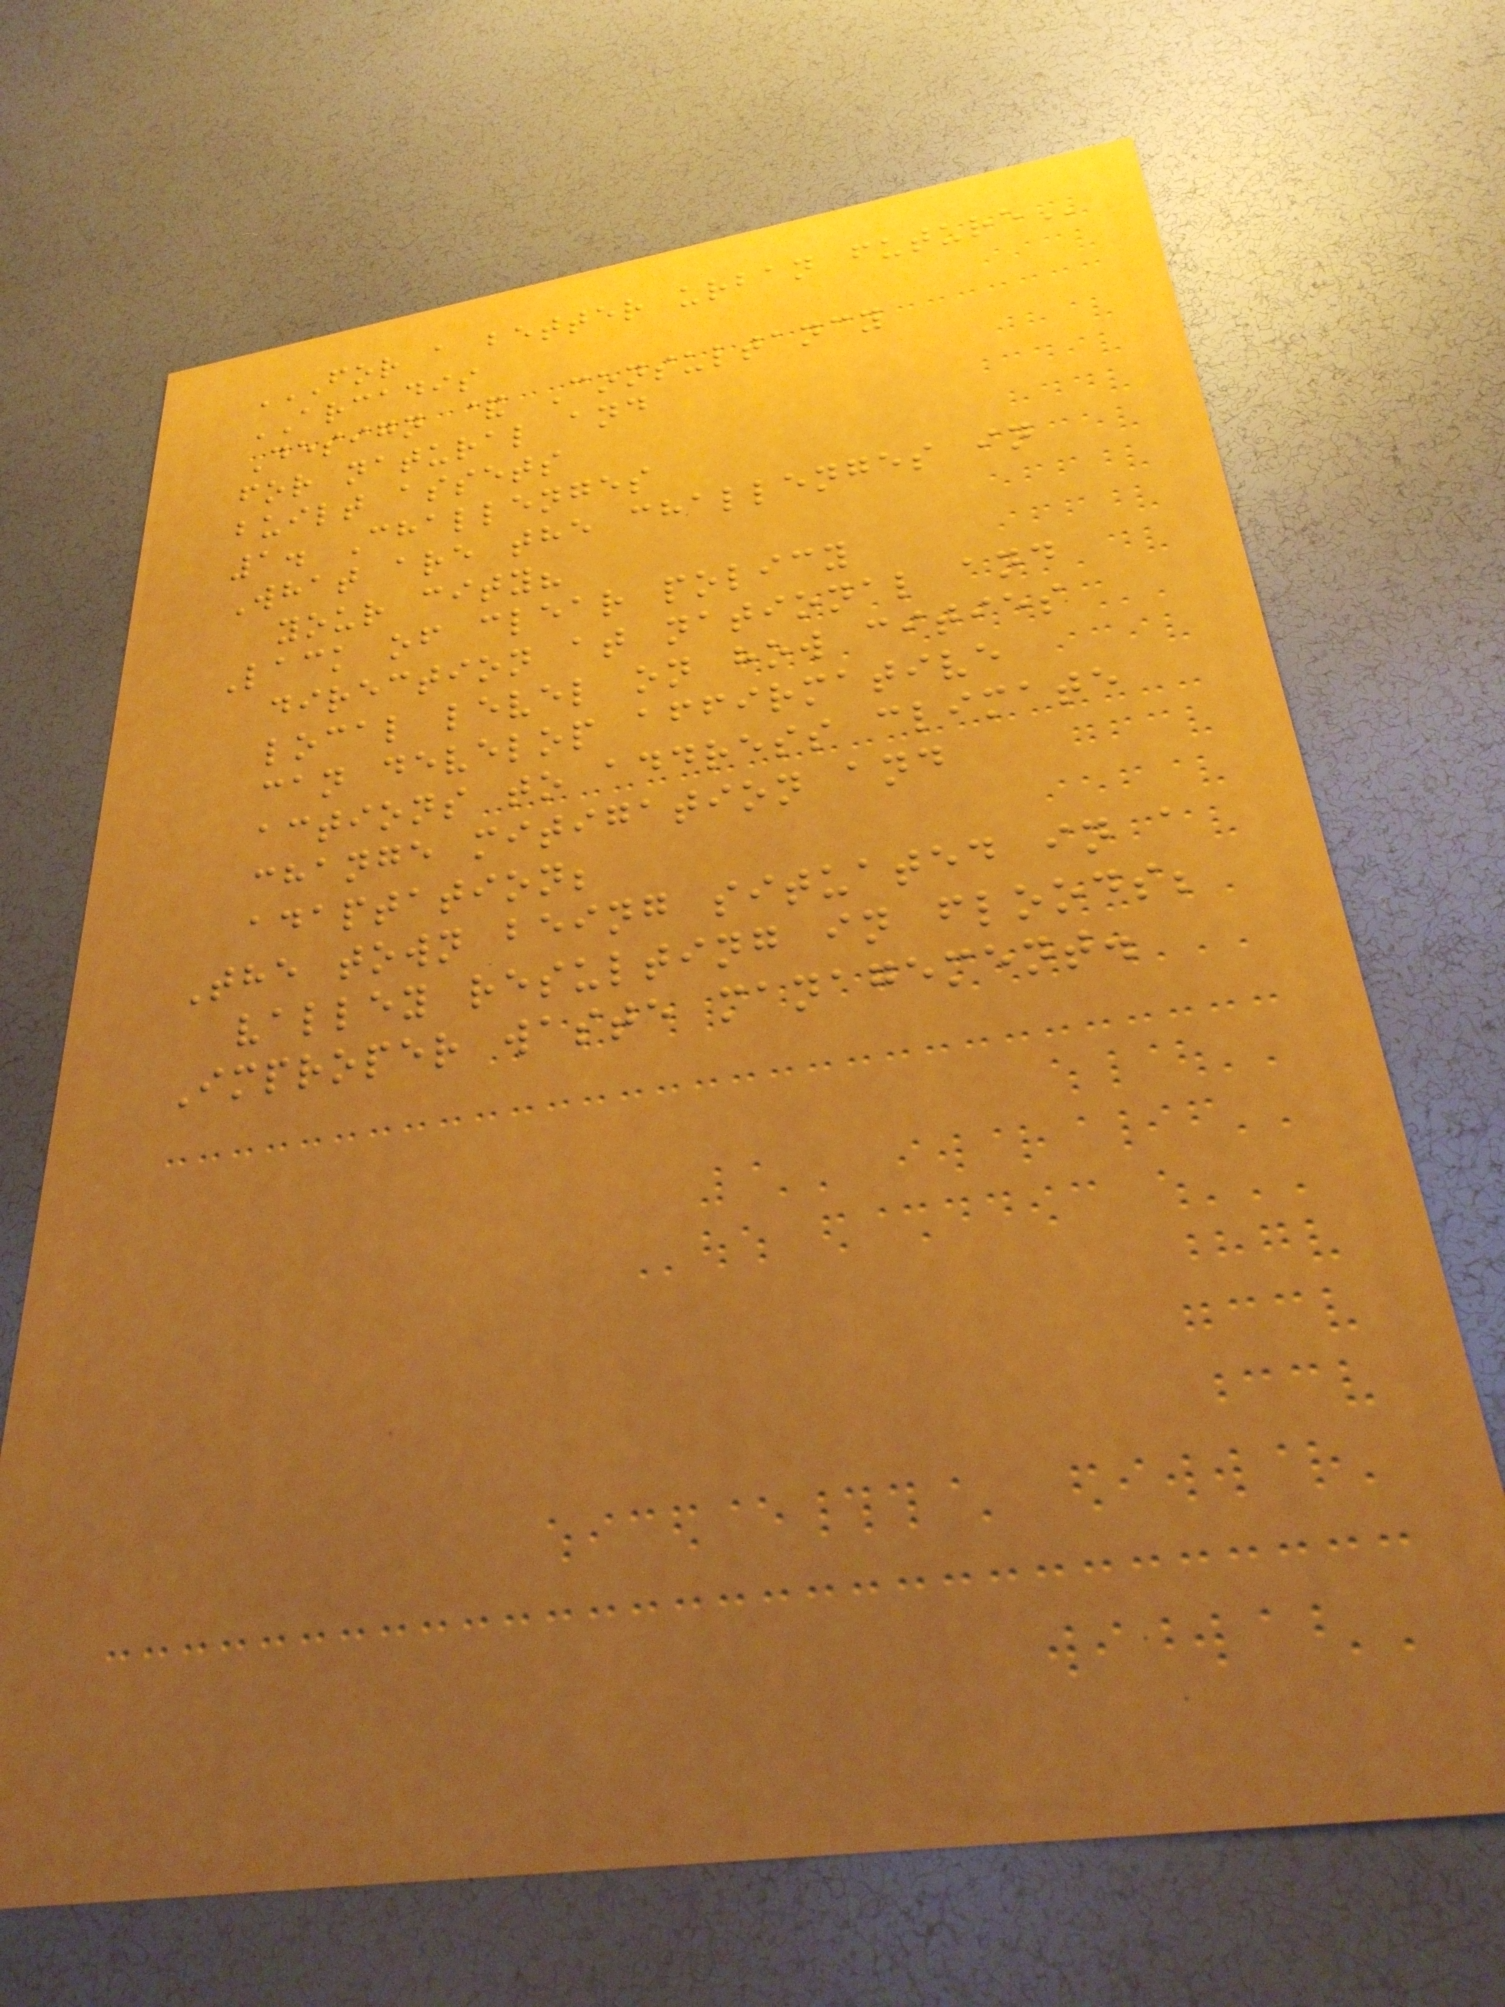FOR A BETTER URBAN FUTURE
ARCADIS
Design & Consultancy
for natural and
built assets
1. Challenges
What are the challenges in
your city?
Lack of clear policy
direction at national and
local level on how cities
can develop affirmative
actions to address climate
change mitigation and
adaptation;
The town being situated in a
valley resulting in floods;
Improper waste management.
